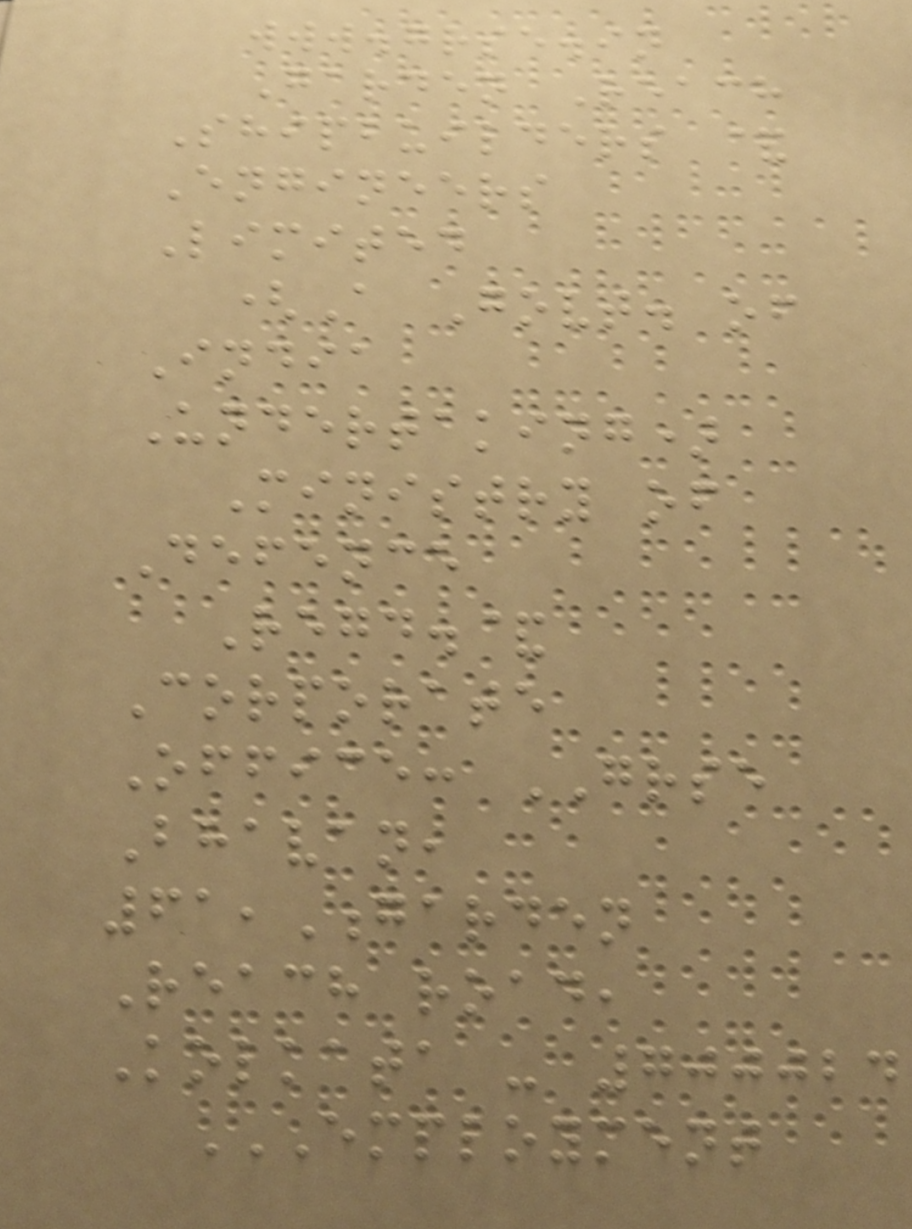www.grse.in
Garden Reach
Shipbuilders &
Engineers
Limited
(A Govt. of
India
Undertaking)
Ministry of
Defence
Regd.&
Corporate
Office: GRSE
Bhavan,
61,Garden
Reach road,
Kolkata - 700024
EMPLOYMENT
